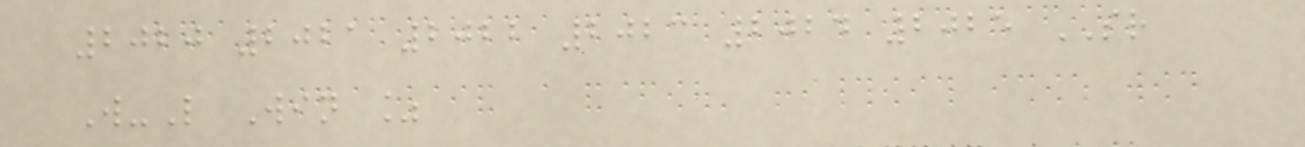2020 2021 2022 2023 2024 2025 SR
W-L Win %
